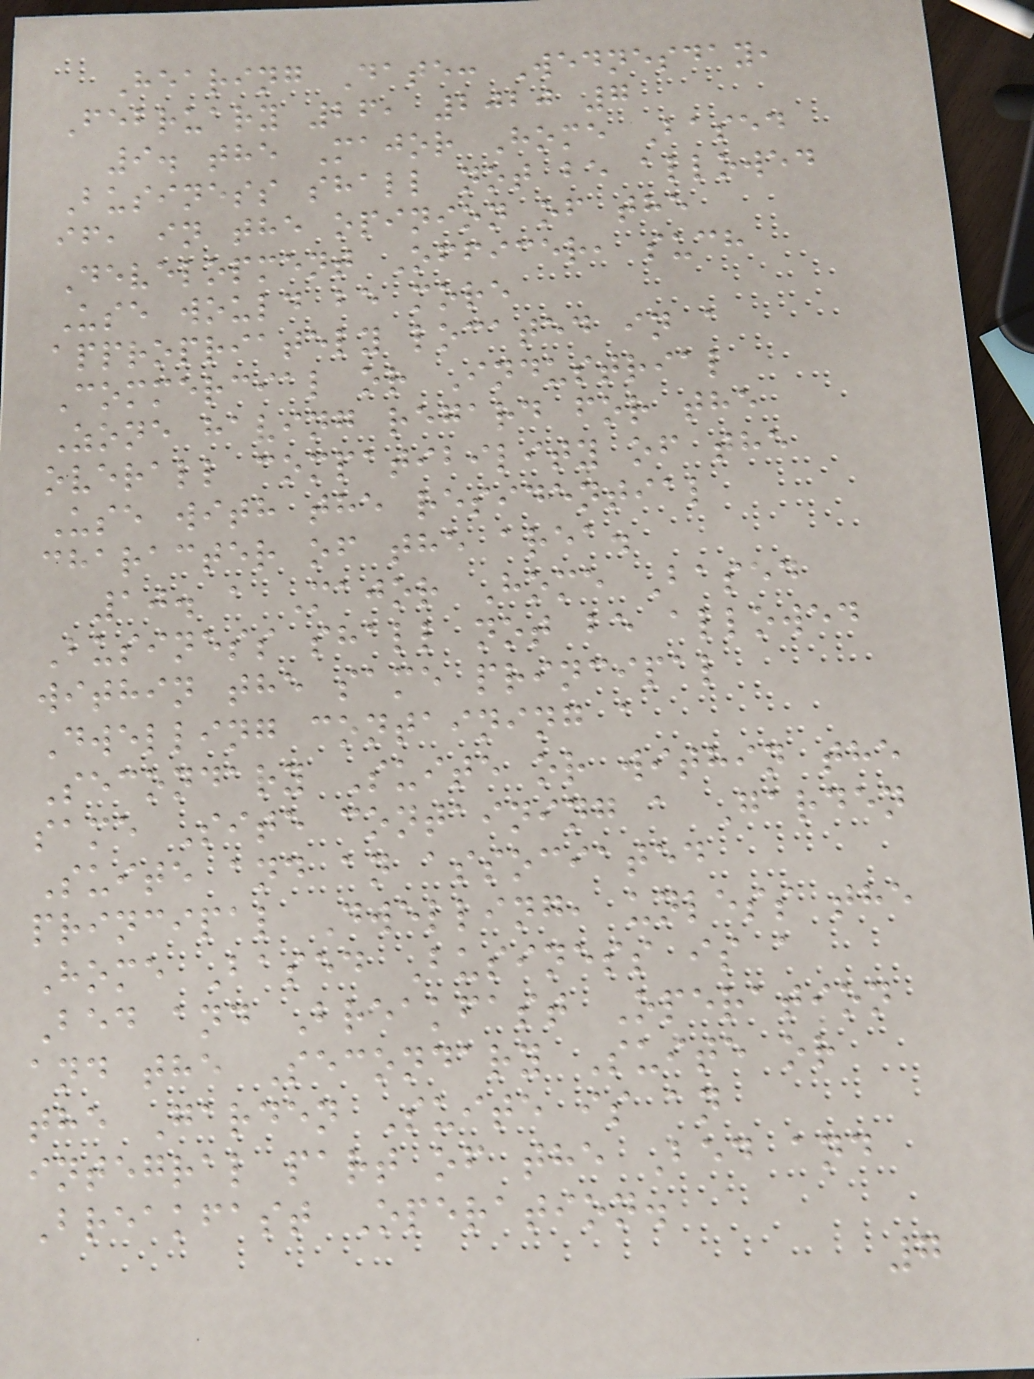Hearing Date: Wednesday,
February 26, 2020 7
9. the Major Home Based
Business shall not be allowed
if, in the opinion of the
Development Officer, such
Use would be more
appropriately located in a
Commercial or Industrial
Zone having regard for the
overall compatibility of the
Use with the residential
character of the area.
10. a Major Home Based
Business shall not be allowed
within the same principal
Dwelling containing a
Secondary Suite or within the
same Site containing a Garden
Suite and an associated
principal Dwelling, unless the
Home Based Business is a
Bed and Breakfast Operation
and the Secondary Suite or
the Garden Suite is an
integral part of the Bed and
Breakfast Operation.
7
